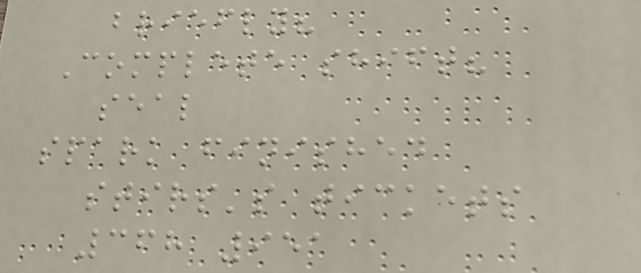briefly?
Complete shift?
seal
spark finished
stirs's tickets
368 951
